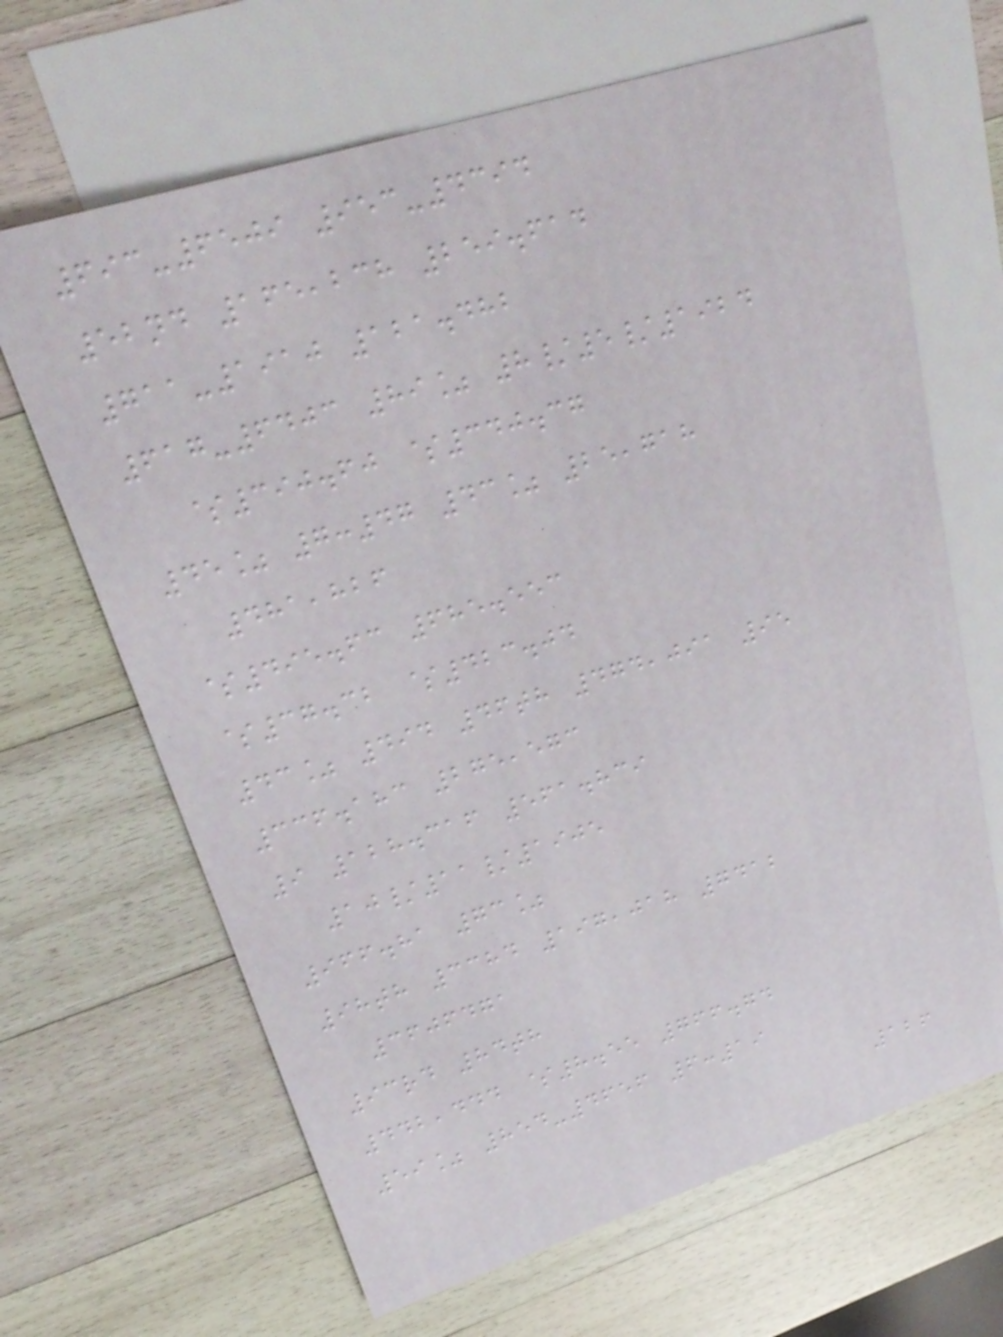693-6509 953-4394
52nd 165,238 259.614
711-1910 121.482
617-6403 89% 8/5/1924
$390.60 $340.37
45% 7:47 43% 25,718
481,826
$495.63 685.553
$37.32 $423.04
43% 494 46th 474,091 95
336.183 275,573
9 128.316 561.839
10/11/1905
966.81 73%
98th 3384 197,018 7412
3606471
93rd 84th
442,444 $8.55 766.74
59% 854-4656 6:19
126
